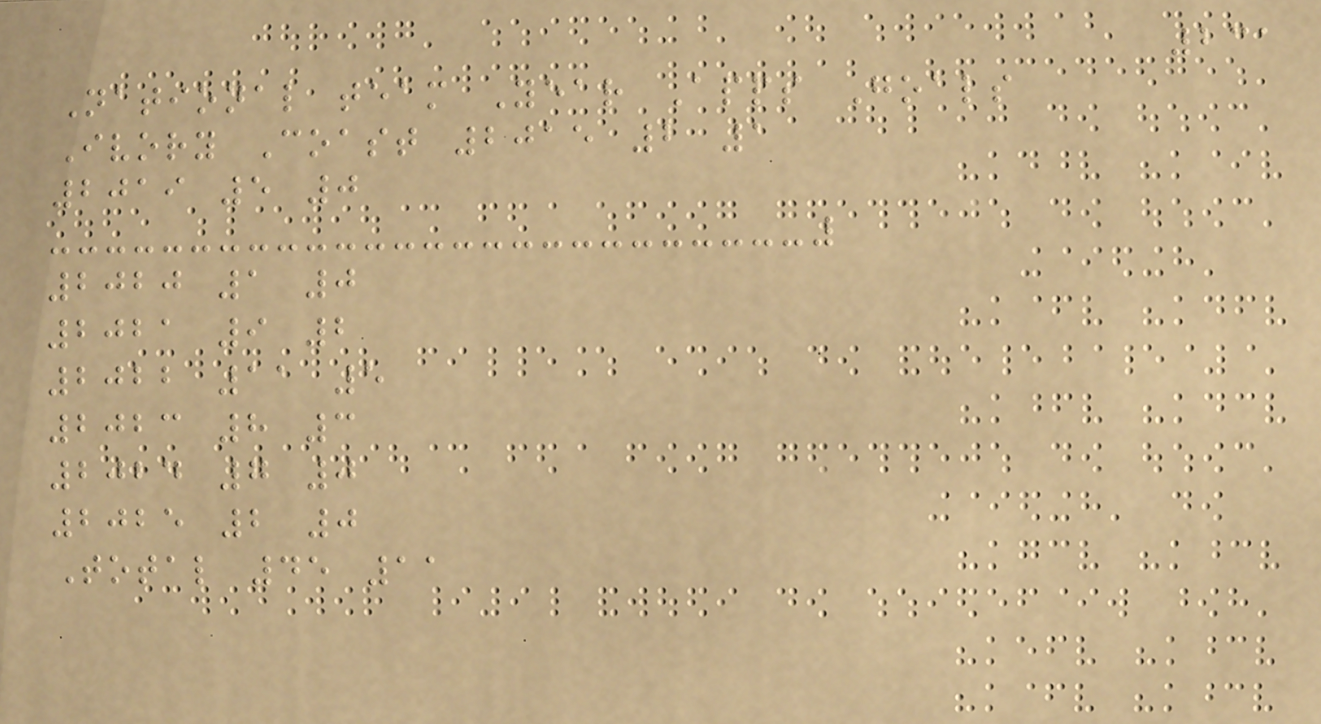231
National team Year Apps Goals
Ivory Coast 2015 2 1
2019 5 0
2020 1 0
2021 9 2
2022 11 5
2023 8 3
2024 7 0
2025 2 0
Total 45 11
